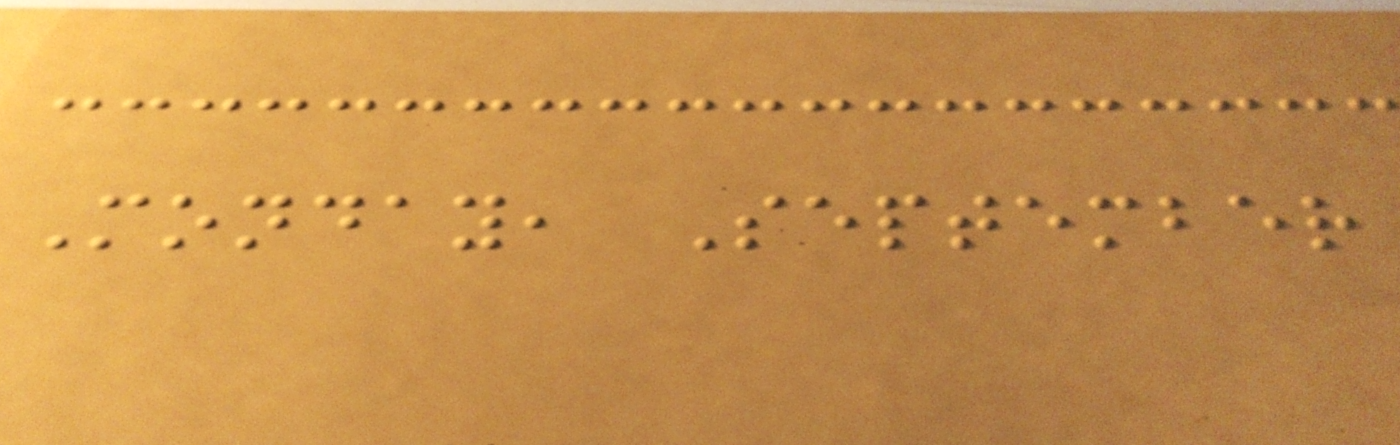Monday, September
